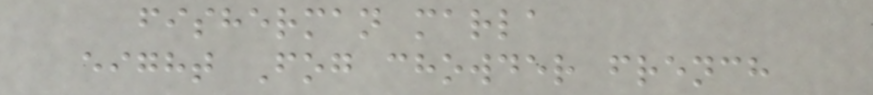fisherman marla
eight Fog chowder french
